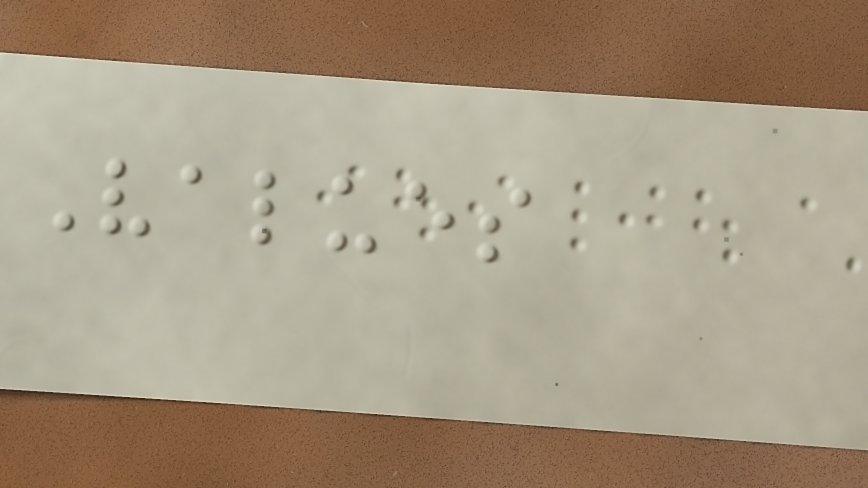Values
